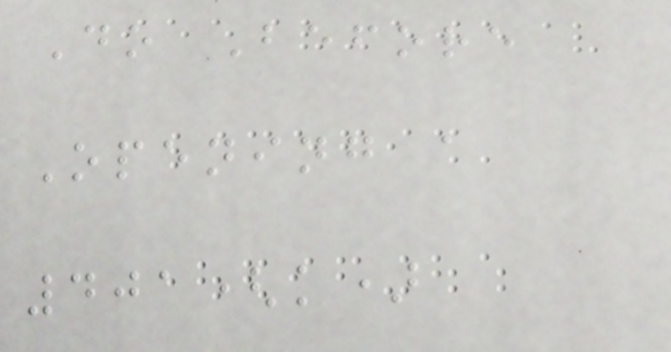Do Before
Opening a
401(k)
